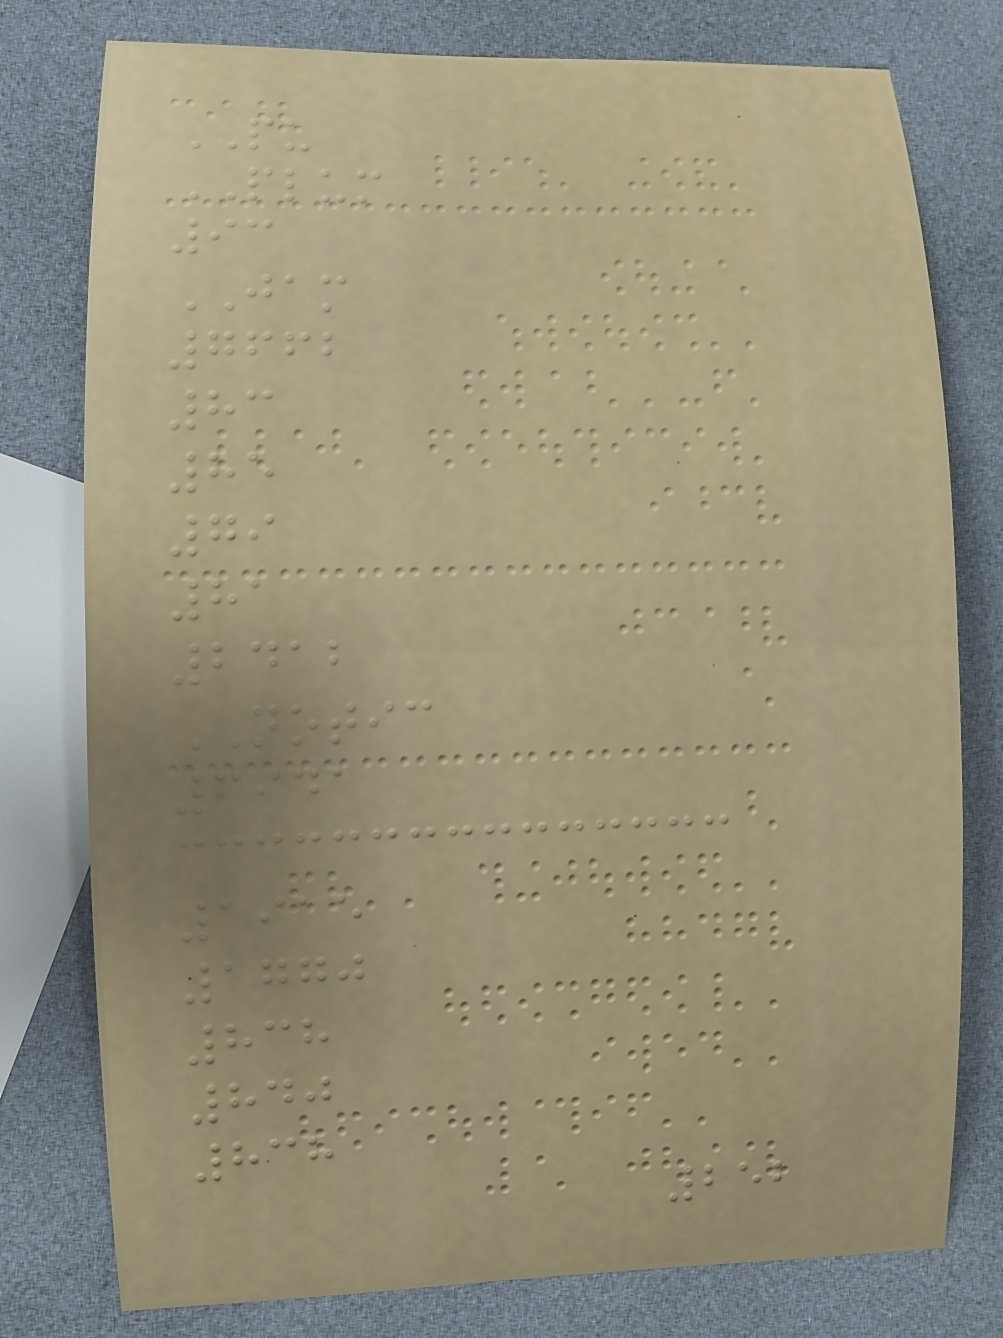PU
PLUM
93
JAM
7662
83
85
79
81
2412
NOTIC
6941
1915
1770
838
840
838
252
